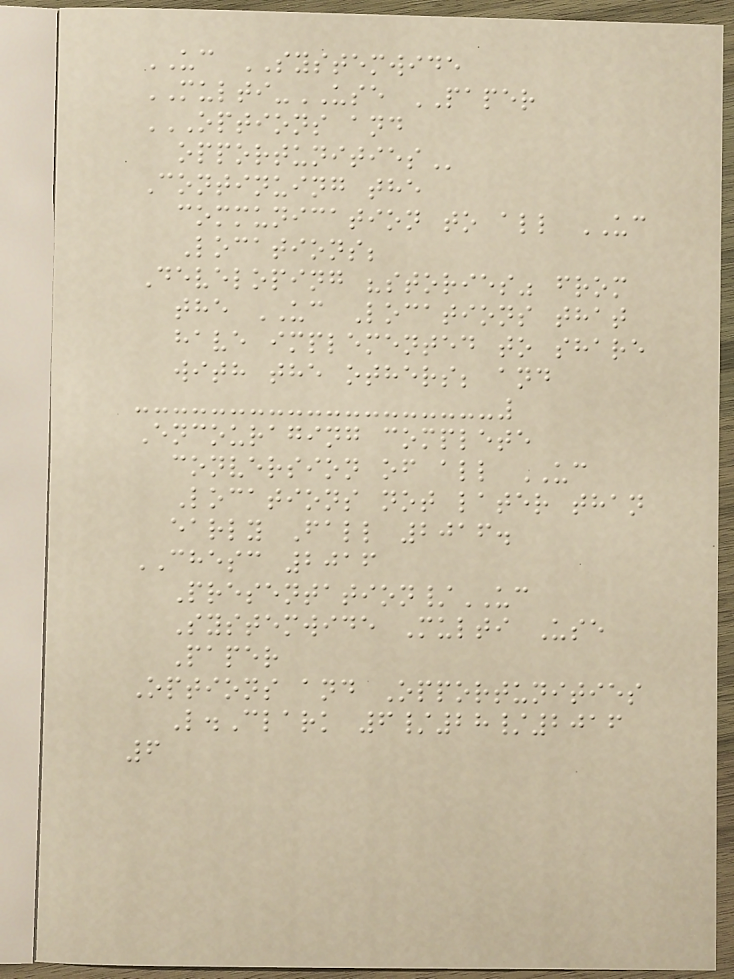UC SYSTEMWIDE
MULTI-USE PAPER
OPTIONS AND
OPPORTUNITIES
Continuing the
communication to all UC
Locations;
Developing "stories" from
the UC Locations that
have implemented to share
with the others; and
Encouraging complete
conversion of all UC
Locations not later than
early Fall 2016.
CHESC 2016
Presentation/UC
Systemwide Multi Use
Paper
Options and Opportunities
L.Clark 6/28/2016
6
